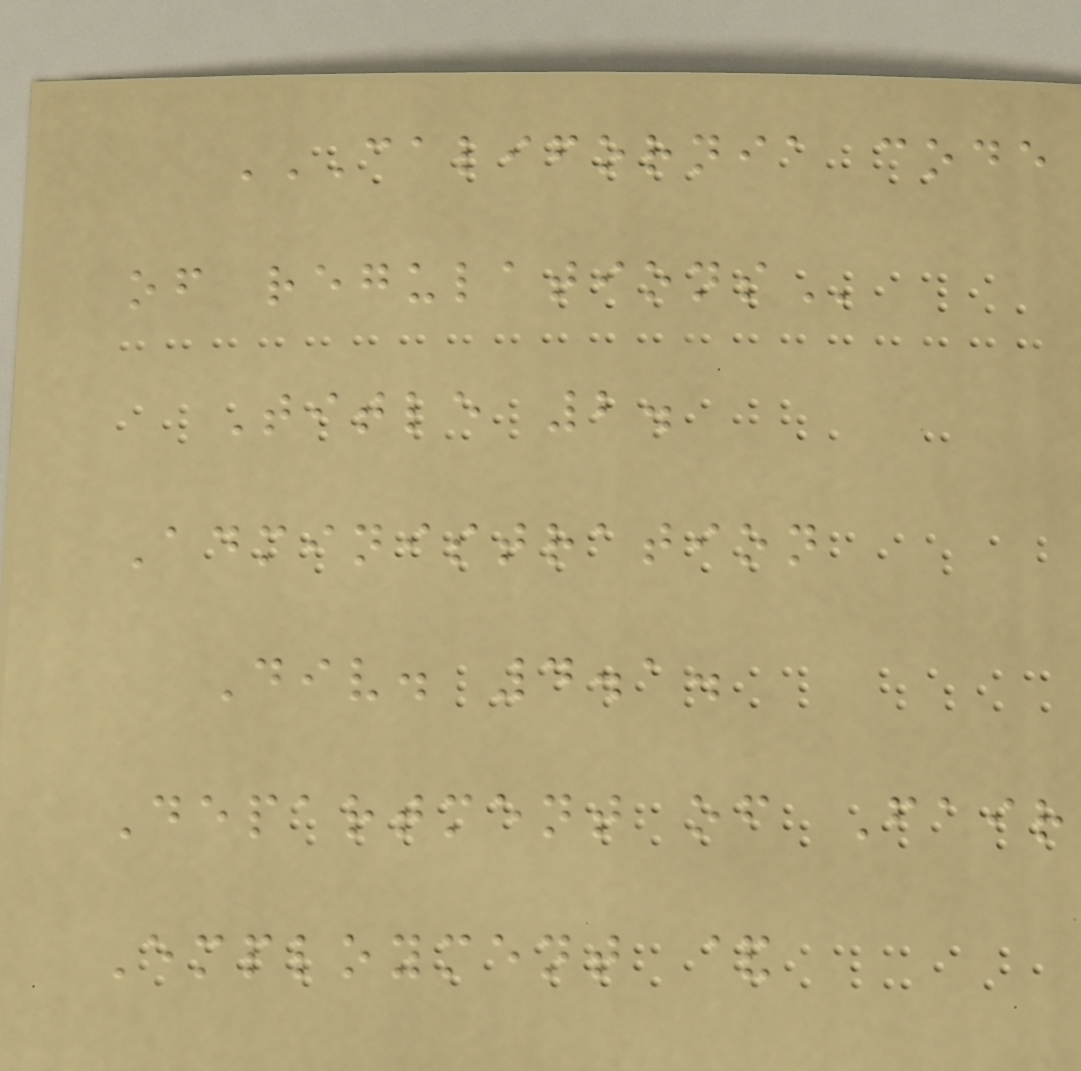CALIFORNIA CODE
OF REGULATIONS
Title 2.
Administration
Div. 4.1.
Department of Fair
Employment &
